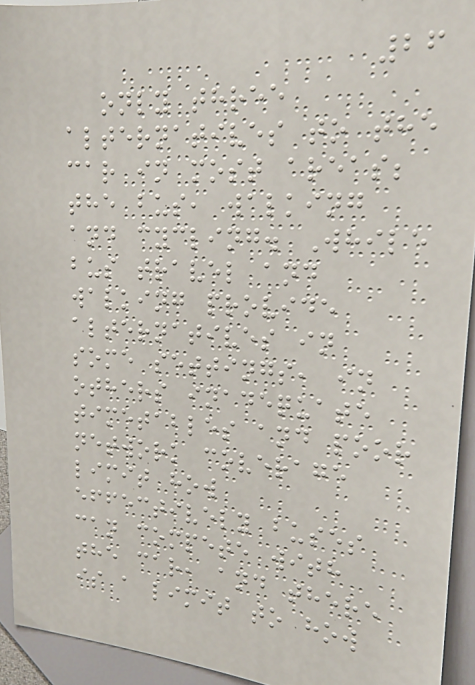26
only three
alternatives to the
car in most areas;
the bus, walking
and cycling. While
bus travel and
walking provide
alternatives in
some settings, in
others inadequate
timetables and poor
network coverage
limit how
effectively buses
can compete with
the car, and there
is a limit to how
